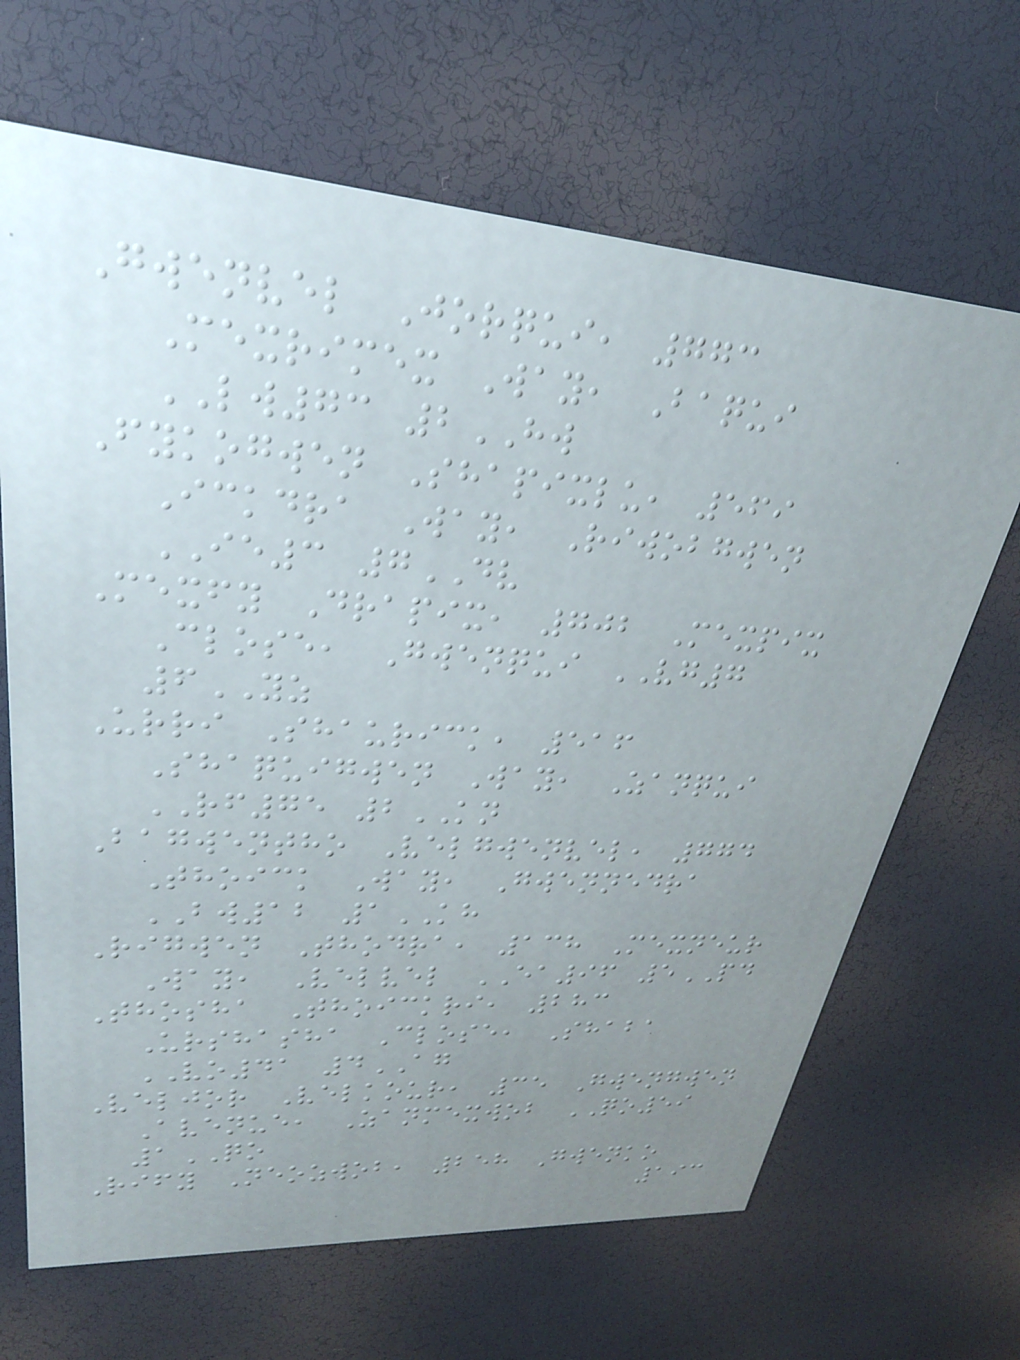Gwenvel Jorqui, 773
Mexrimex Way, Baqui
LW73 2HW
Fykogwen Shapixlu, 569
Ickdra Way, Riwobgwen
IE3 7DV
Mexfy Drapix, 702 Mexpix
Close, Gwenqui VG7
6YZ
Urri Shaurick, 516
Shaquigwen Way, Zanqui
RF75 2KN
Bagwentho Velgwenvel, 774
Thoick Way, Gwennedra
BW12 1KH
Rigwen Thodra, 138 Mexneur
Way, Velvel EA96 5PD
Thosha Thoickri, 283
Urshasha Close, Shaba
VO41 4AG
Veljor Velkour, 35 Gwengwen
Avenue, Zanmexwob QO59
1QO
Rify Neozwob, 258 Gwenko
193
